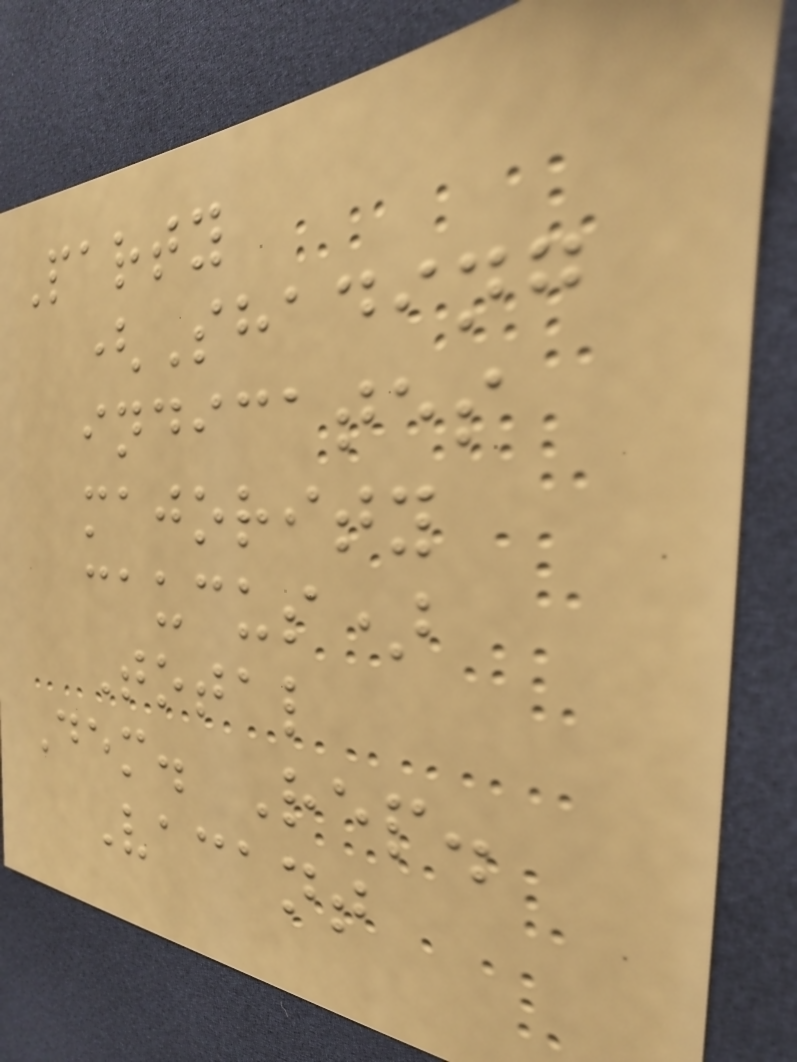Party
(Shading
indicates
majority
caucus)
Total
Dem. Rep.
Vacant
